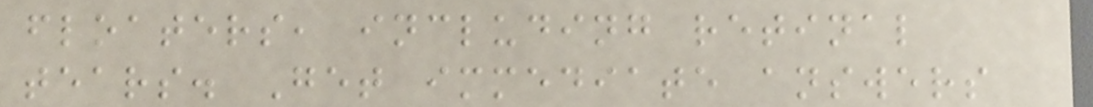floaters, including retinal
tears. Get immediate answers
